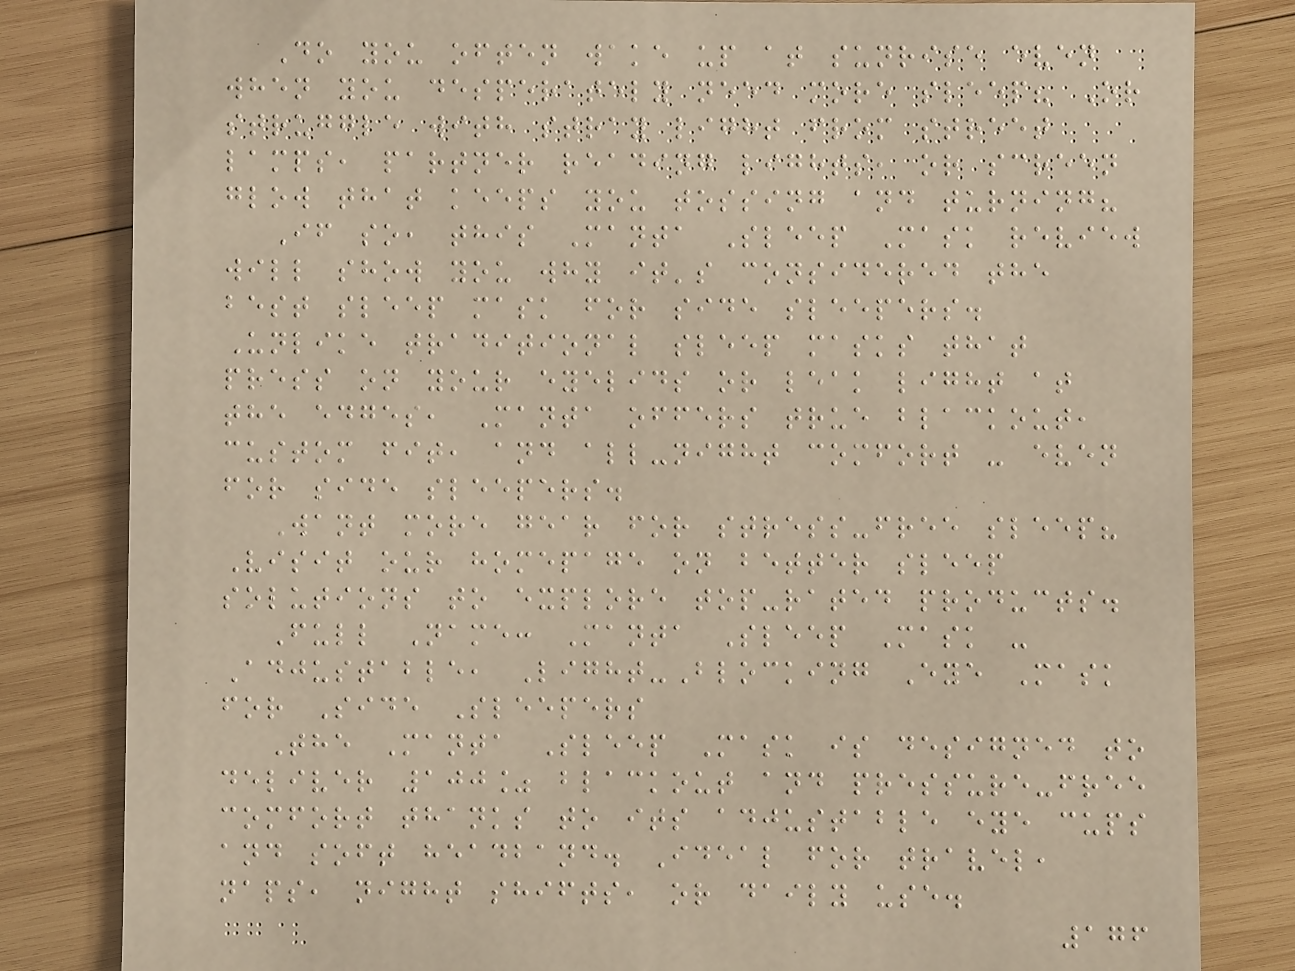Do you often wake up at sunrise even
when you desperately need more sleep? Or
struggle with stray light from street
lamps, partner reading lights, or screen
glow that keeps you tossing and turning?
If so, this Manta Sleep Mask review
will show you why it's considered the
best sleep mask for side sleepers.
Unlike traditional sleep masks that
press on your eyelids or leak light at
the edges, Manta offers true blackout,
custom fit, and all-night comfort - even
for side sleepers.
Want more gear for stress-free sleep?
Visit our homepage on better sleep
solutions to explore top-rated products.
Full Name: Manta Sleep Mask -
Adjustable, Light-Blocking Eye Mask
for Side Sleepers
The Manta Sleep Mask is designed to
deliver 100% blackout and pressure-free
comfort thanks to its adjustable eye cups
and soft headband. Ideal for travel,
naps, night shifts, or daily use.
176
